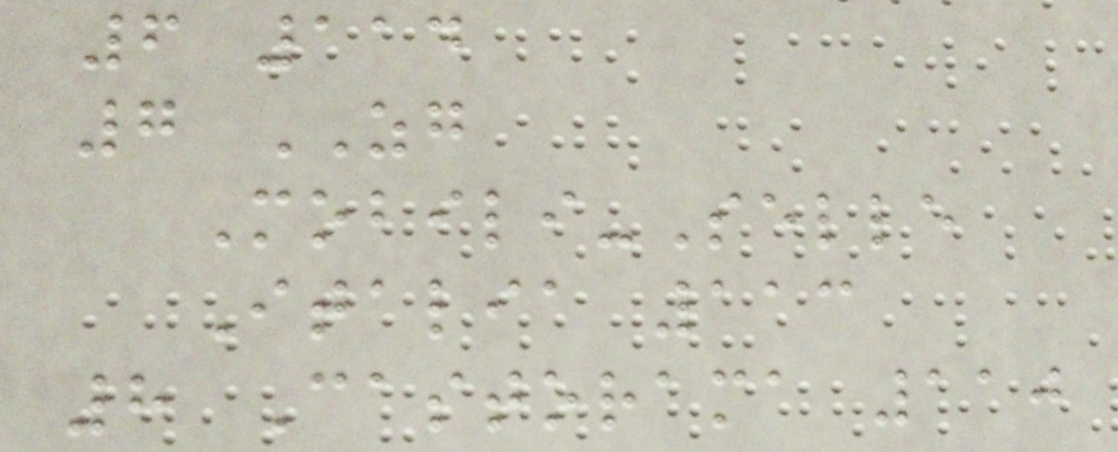6 114
7 ZG
Mobili-Selle
Italia 113
8 Castorama 110
